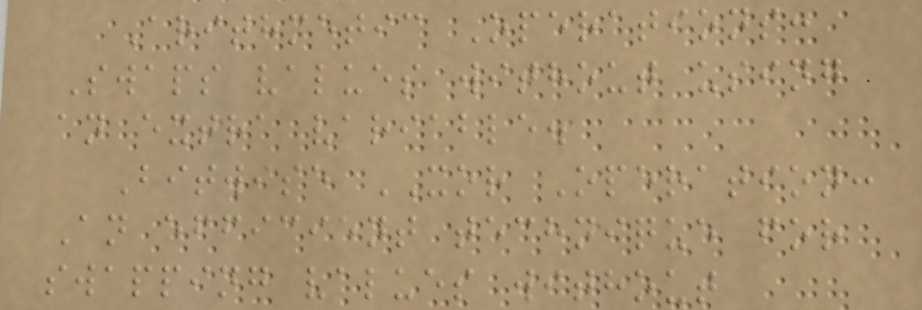Arithmetic Operations:
Swaps values without using
an extra variable.
Bitwise XOR Operation:
An efficient technique for
swapping values without
